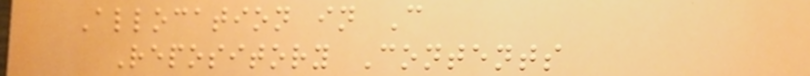Allocation in C
Repository Contents
